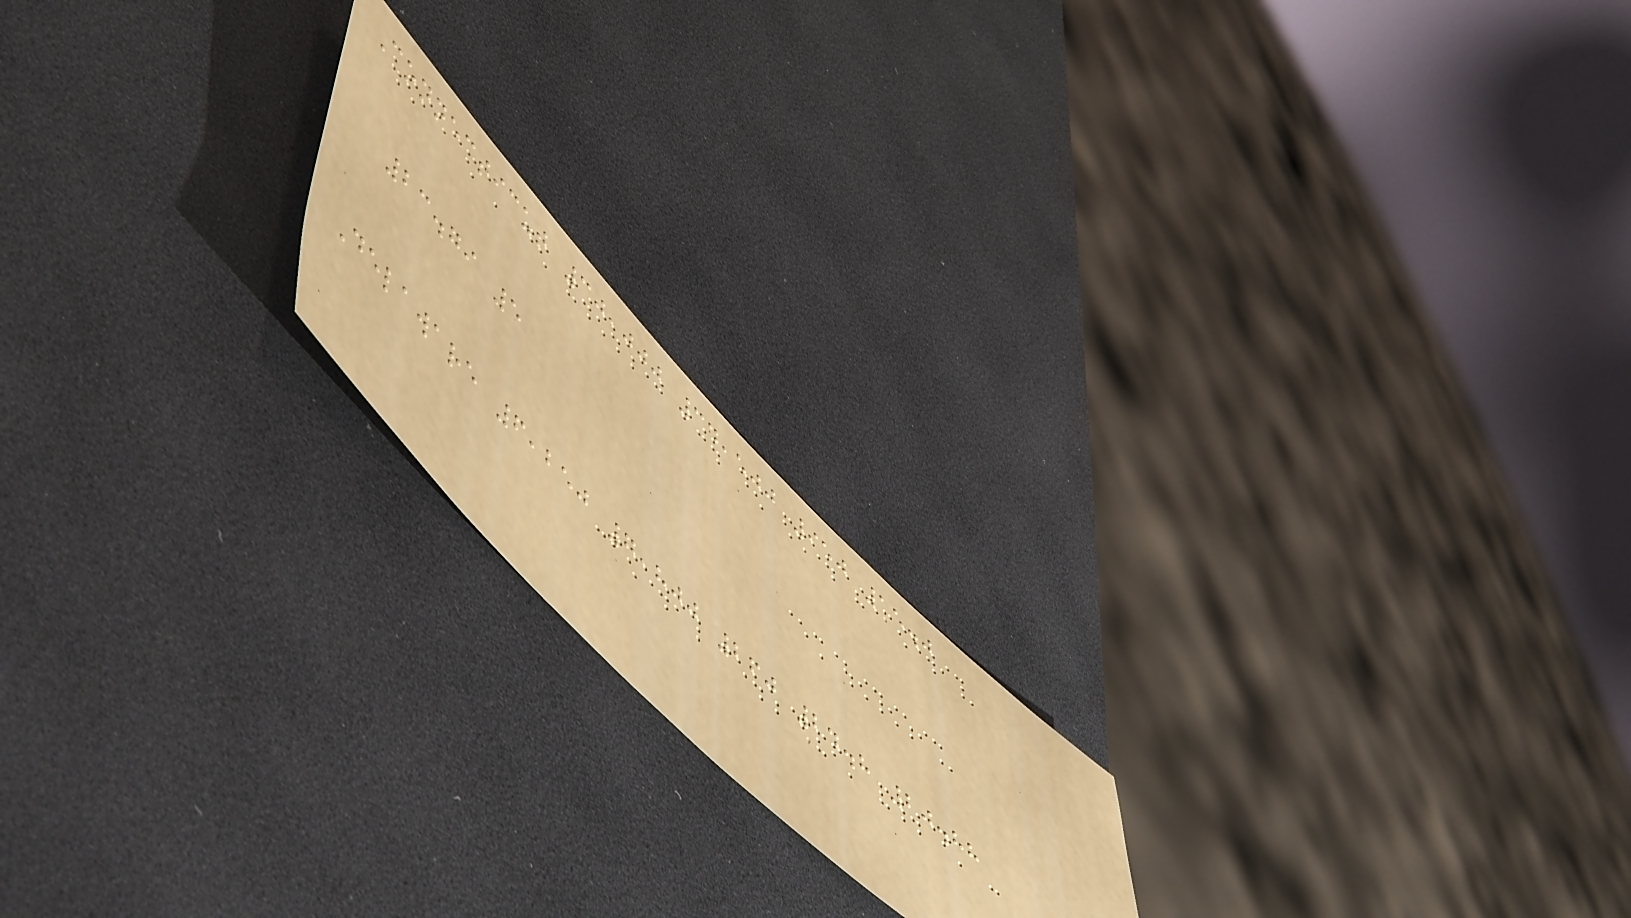Connecticut 30,000 34,500 950 15.0
23.79 5
Delaware 6,250 7,800 260 24.8 20.88
